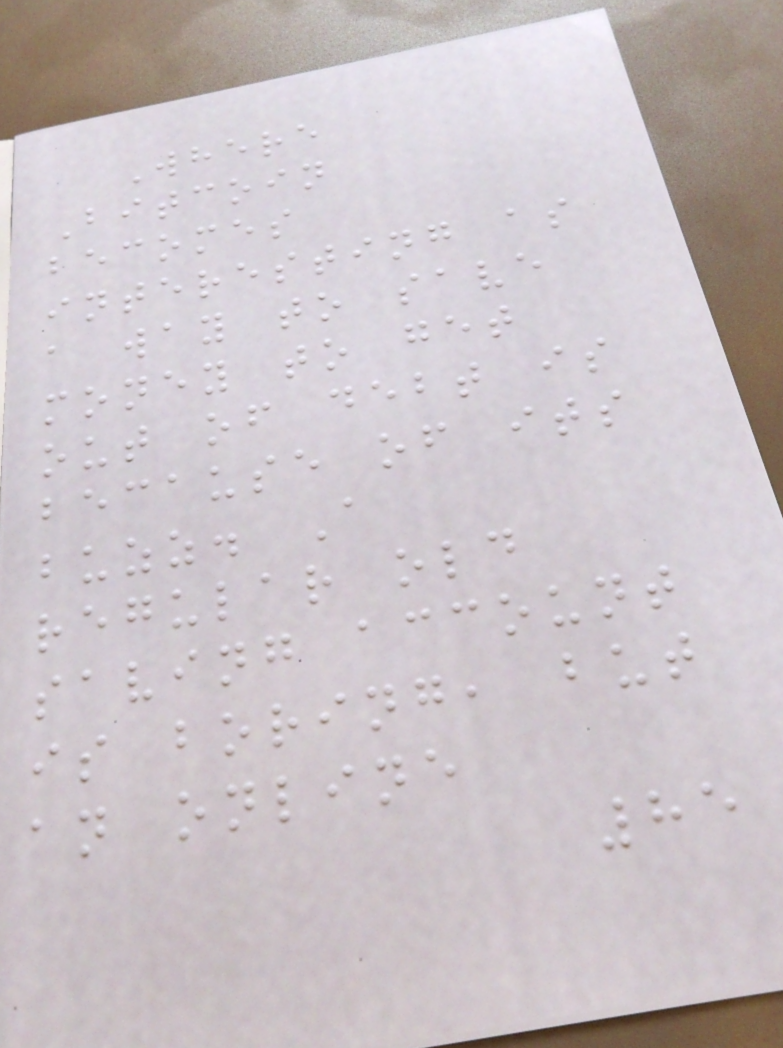Where
Bitcoin
becomes
interesting as
a way to save
money to get
out of debt is
because of its
buzz. A
regular old
saving account
is boring, but
an online
85
